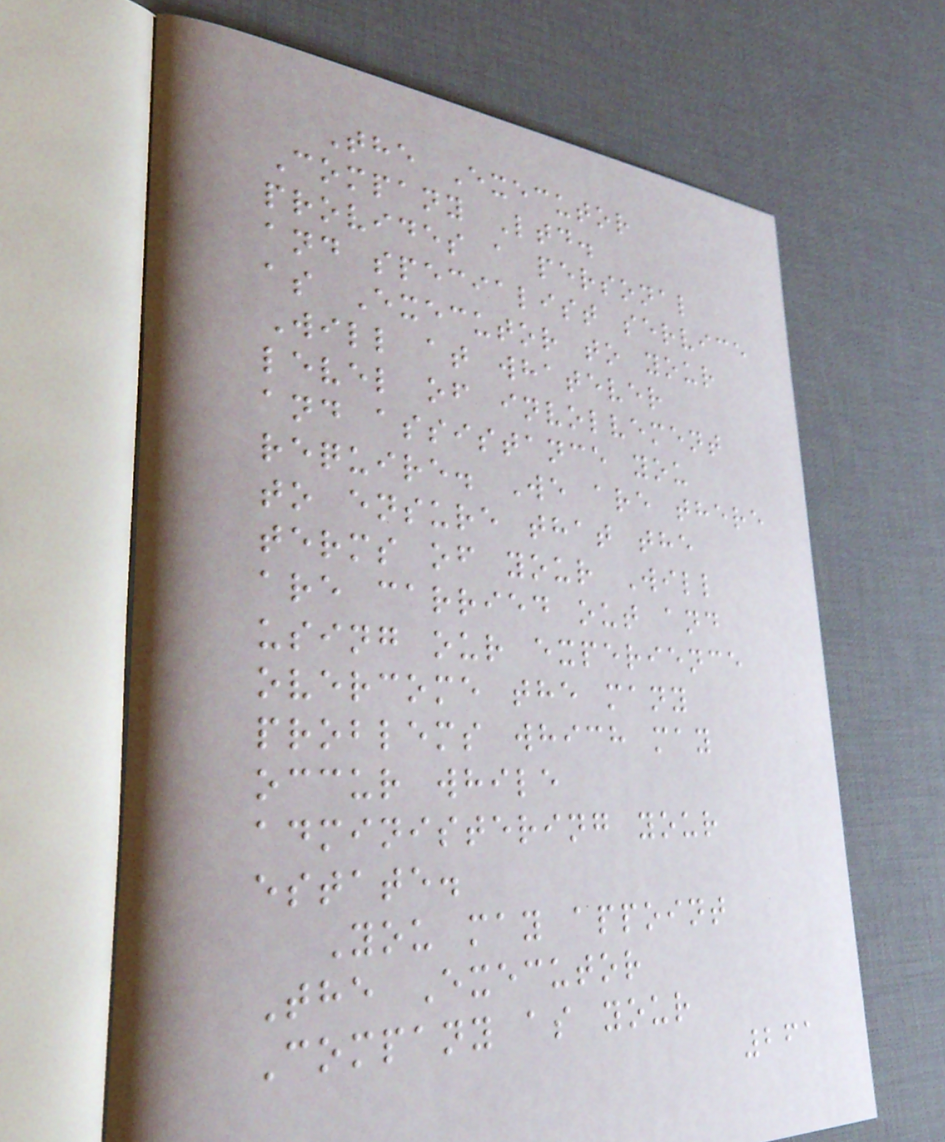The Executor
Company Ltd.
provides a personal
and specialist service
as Executor to your
Will at whatever
level of involvement
and assistance you
require. We are there
to ensure that the
terms of your Will
are carried out and
using our experience
overcome the many
problems which may
occur while
administering your
estate.
You may appoint
The Executor
Company as your
261
